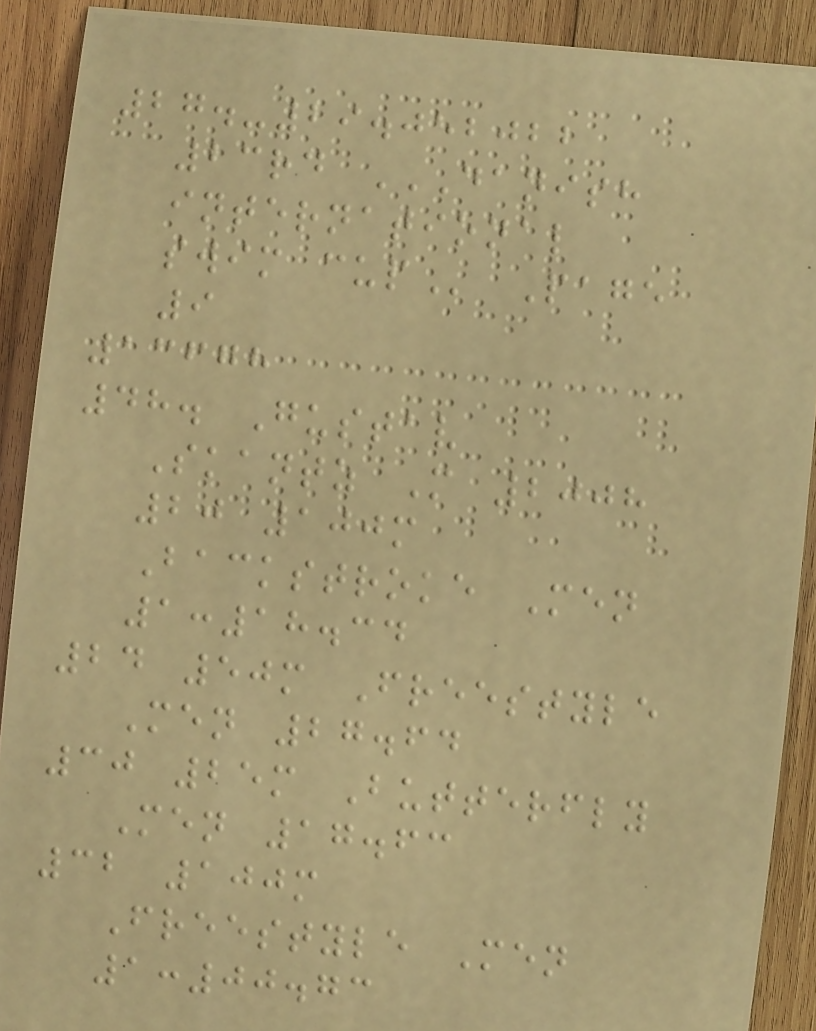27.-29.052022
23rd DANISH
INTERNATIONAL
SWIM CUP Page
9
13678
48. Gustav
Skantz M 2008
20 100m
Backstroke Men
1:18.34
24 50m Freestyle
Men 27.64
30 25m Butterfly
Men 17.63
32 100m
Freestyle Men
1:00.73
